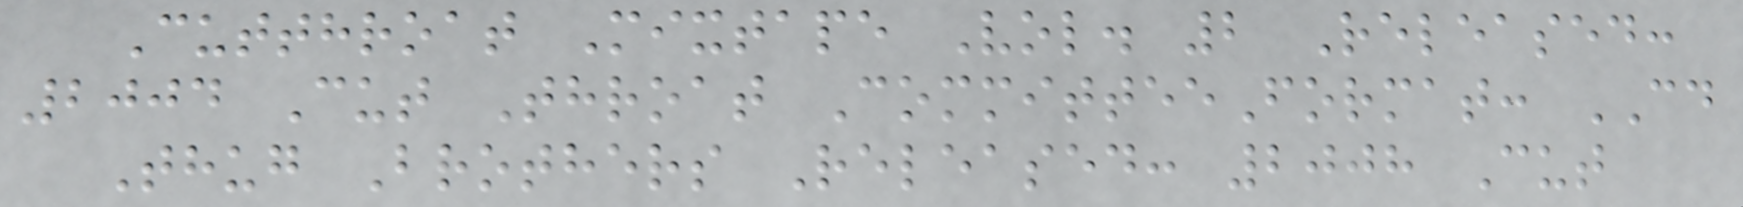Cutthroat Mixtape Vol. 2 Released:
2004 Cut Throat CommitteeFormat: CD
Thug Brothers Released: 2008 Cut
